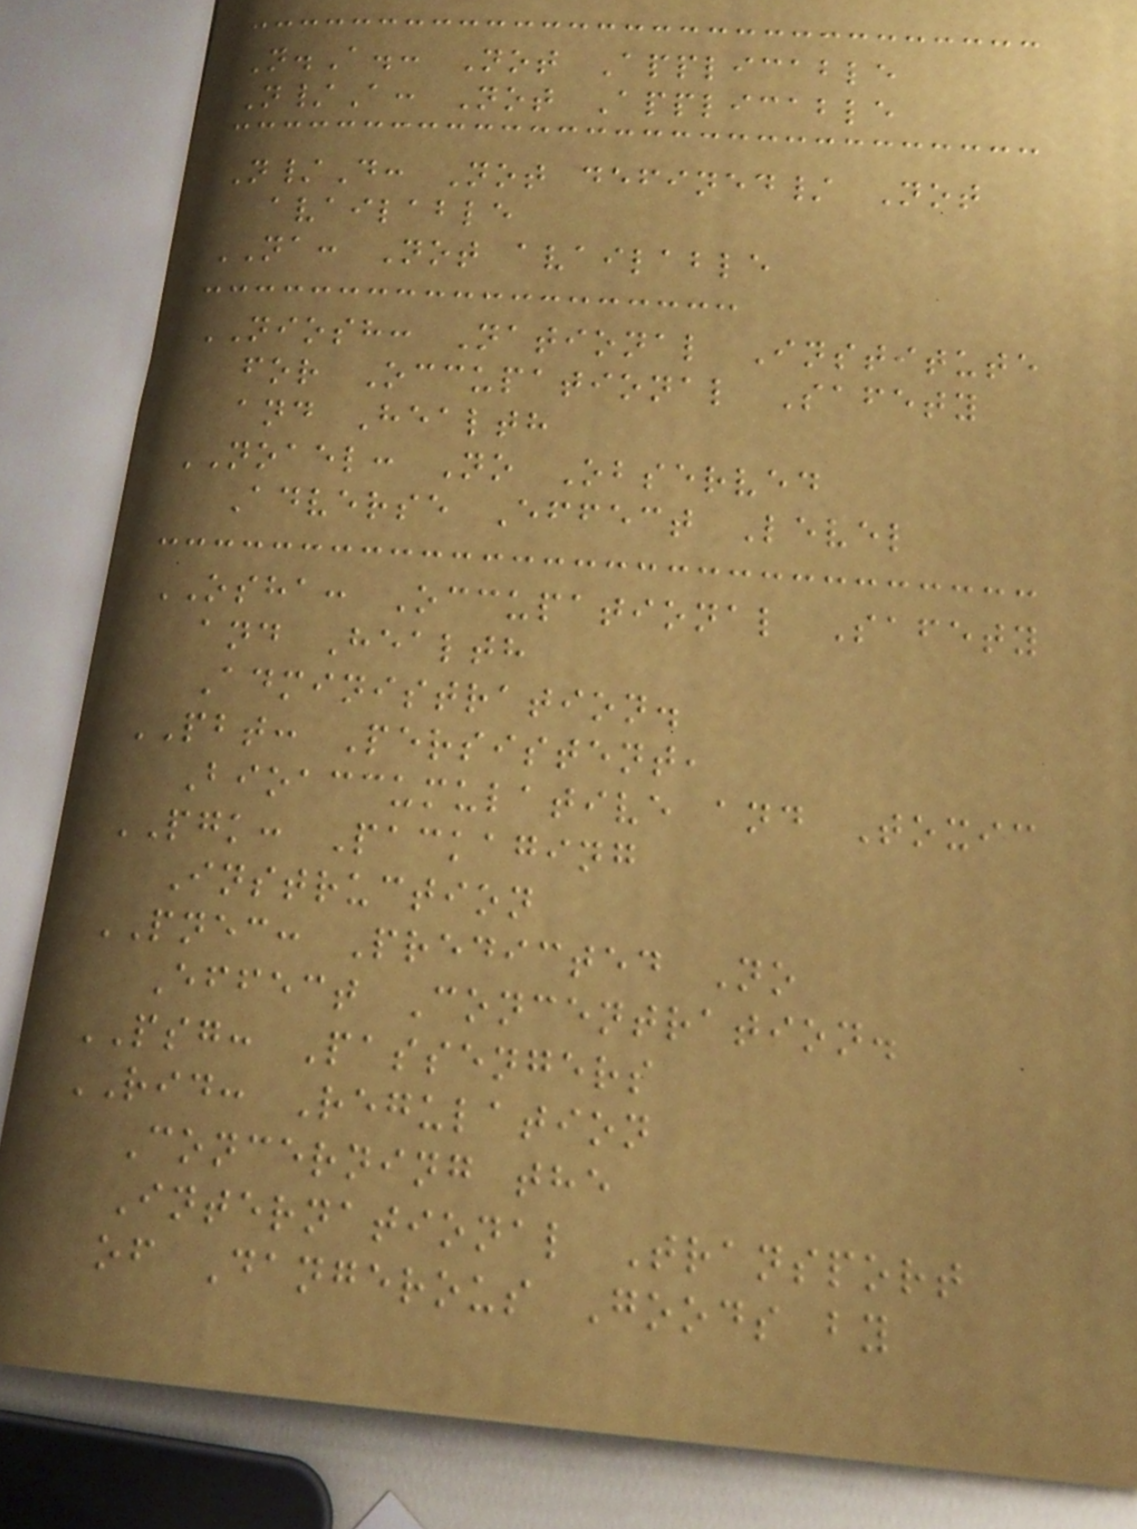N.A.: Not Applicable
N/A: Not Applicable
N/D: Not defined/ Not
available
NA: Not available
NIOSH: National Institute
for Occupational Safety
and Health
NOAEL: No Observed
Adverse Effect Level
OSHA: Occupational Safety
and Health
Administration.
PBT: Persistent,
Bioaccumulative and Toxic
PGK: Packaging
Instruction
PNEC: Predicted No
Effect Concentration.
PSG: Passengers
RID: Regulation
Concerning the
International Transport
of Dangerous Goods by
